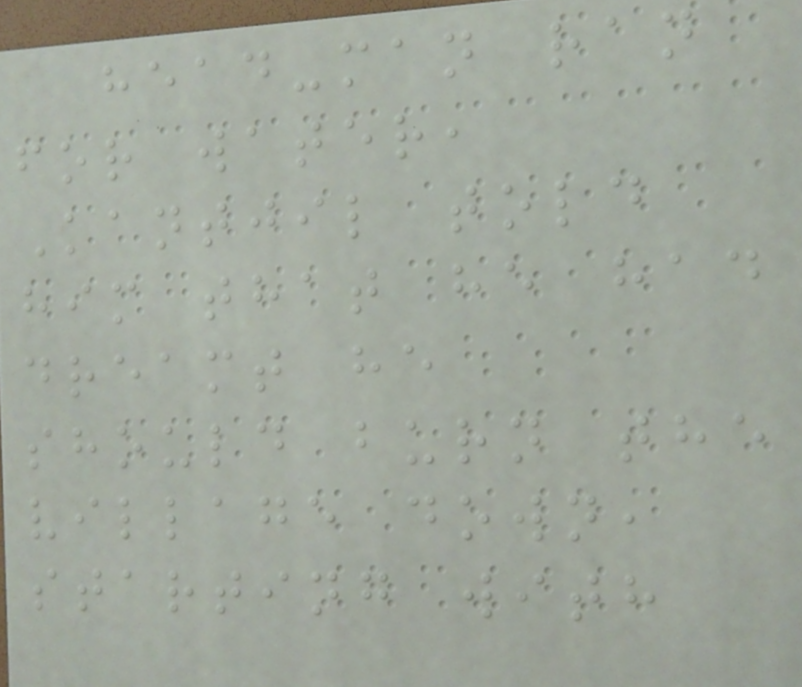head-man ran
for water,
Kantjil told
him that he had
dreamt he
should burn the
village down,
starting with
